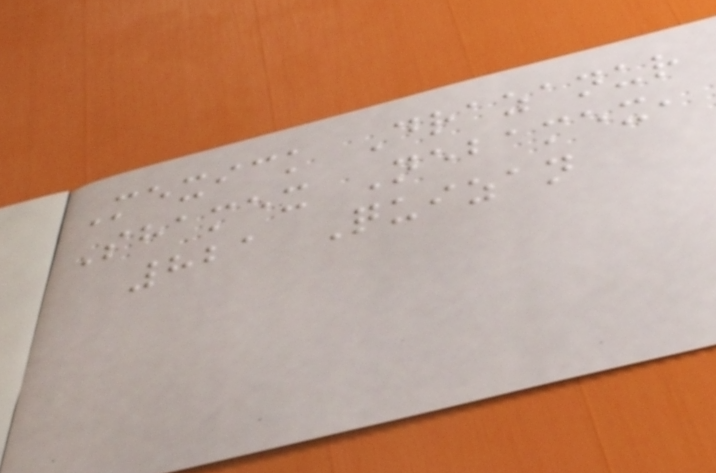Mexick Drazanur
Shamex Nebamex,
821 Quizan
